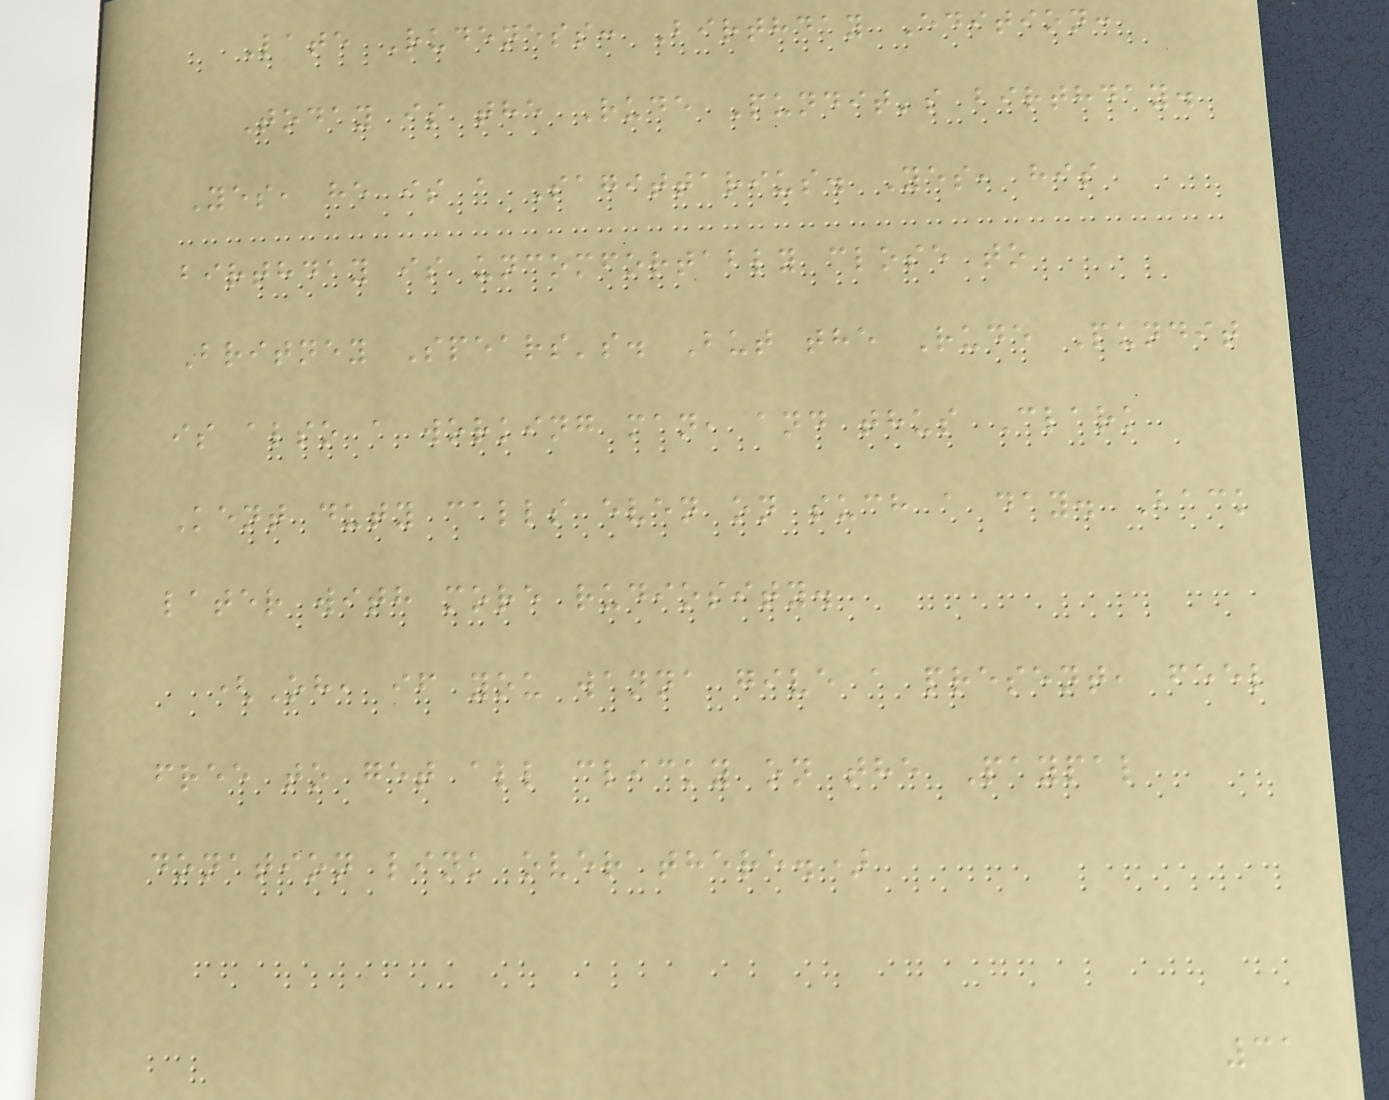Late Rudeness: Birthday Edition:
Today is the Rude Pundit's birthday.
Yes, he is a Sagittarius. Yes, his
birthday is uncomfortably close to
Britney Spears's. But the Rude Pundit
is also a working man, and thus Clark
Kent duty calls even on such a day. Back
later with more rudiosity.
(Oh, if you wanna give a present, feel
free to get all clicky on the Paypal
donation link over there.)
31
